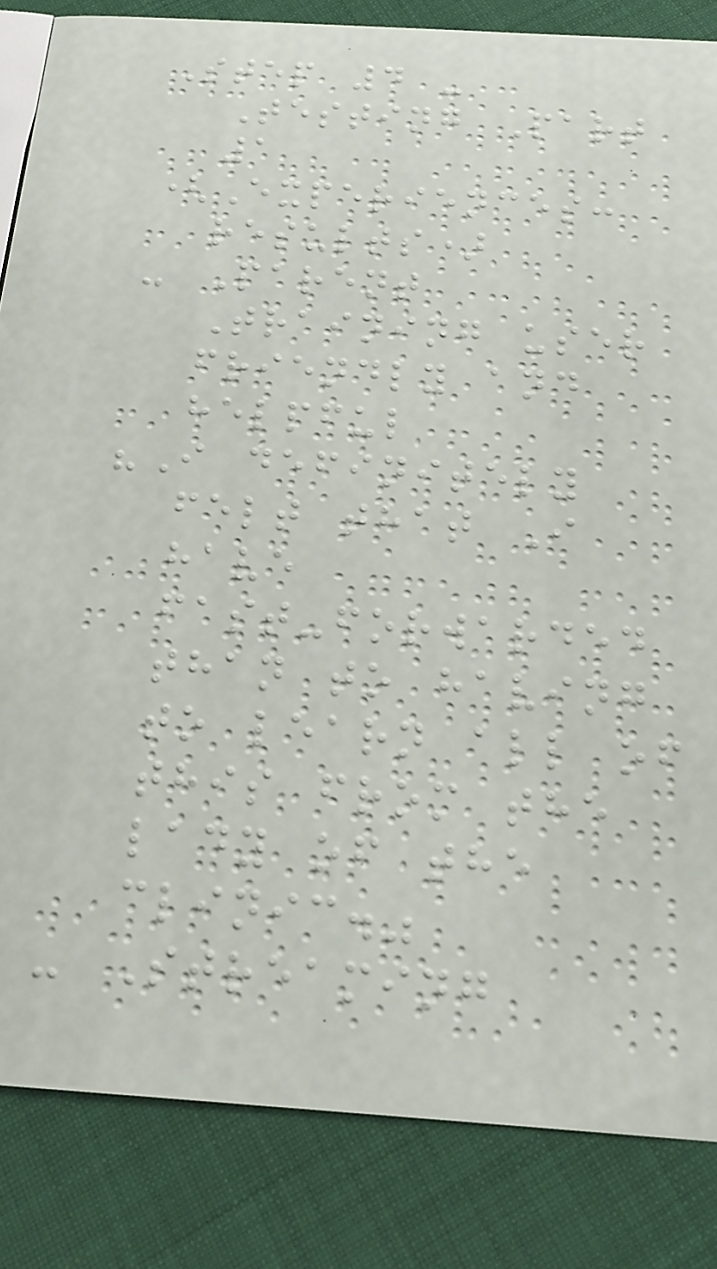Step 4 -
Testing Part
1
(Experiences:
results)
- Parent
Training user
friendly and
helpful
"I definitely
felt that I
have
fast-forwarded
than to having
to learn all of
this from the
lady of the
clinic."
- Streaming
